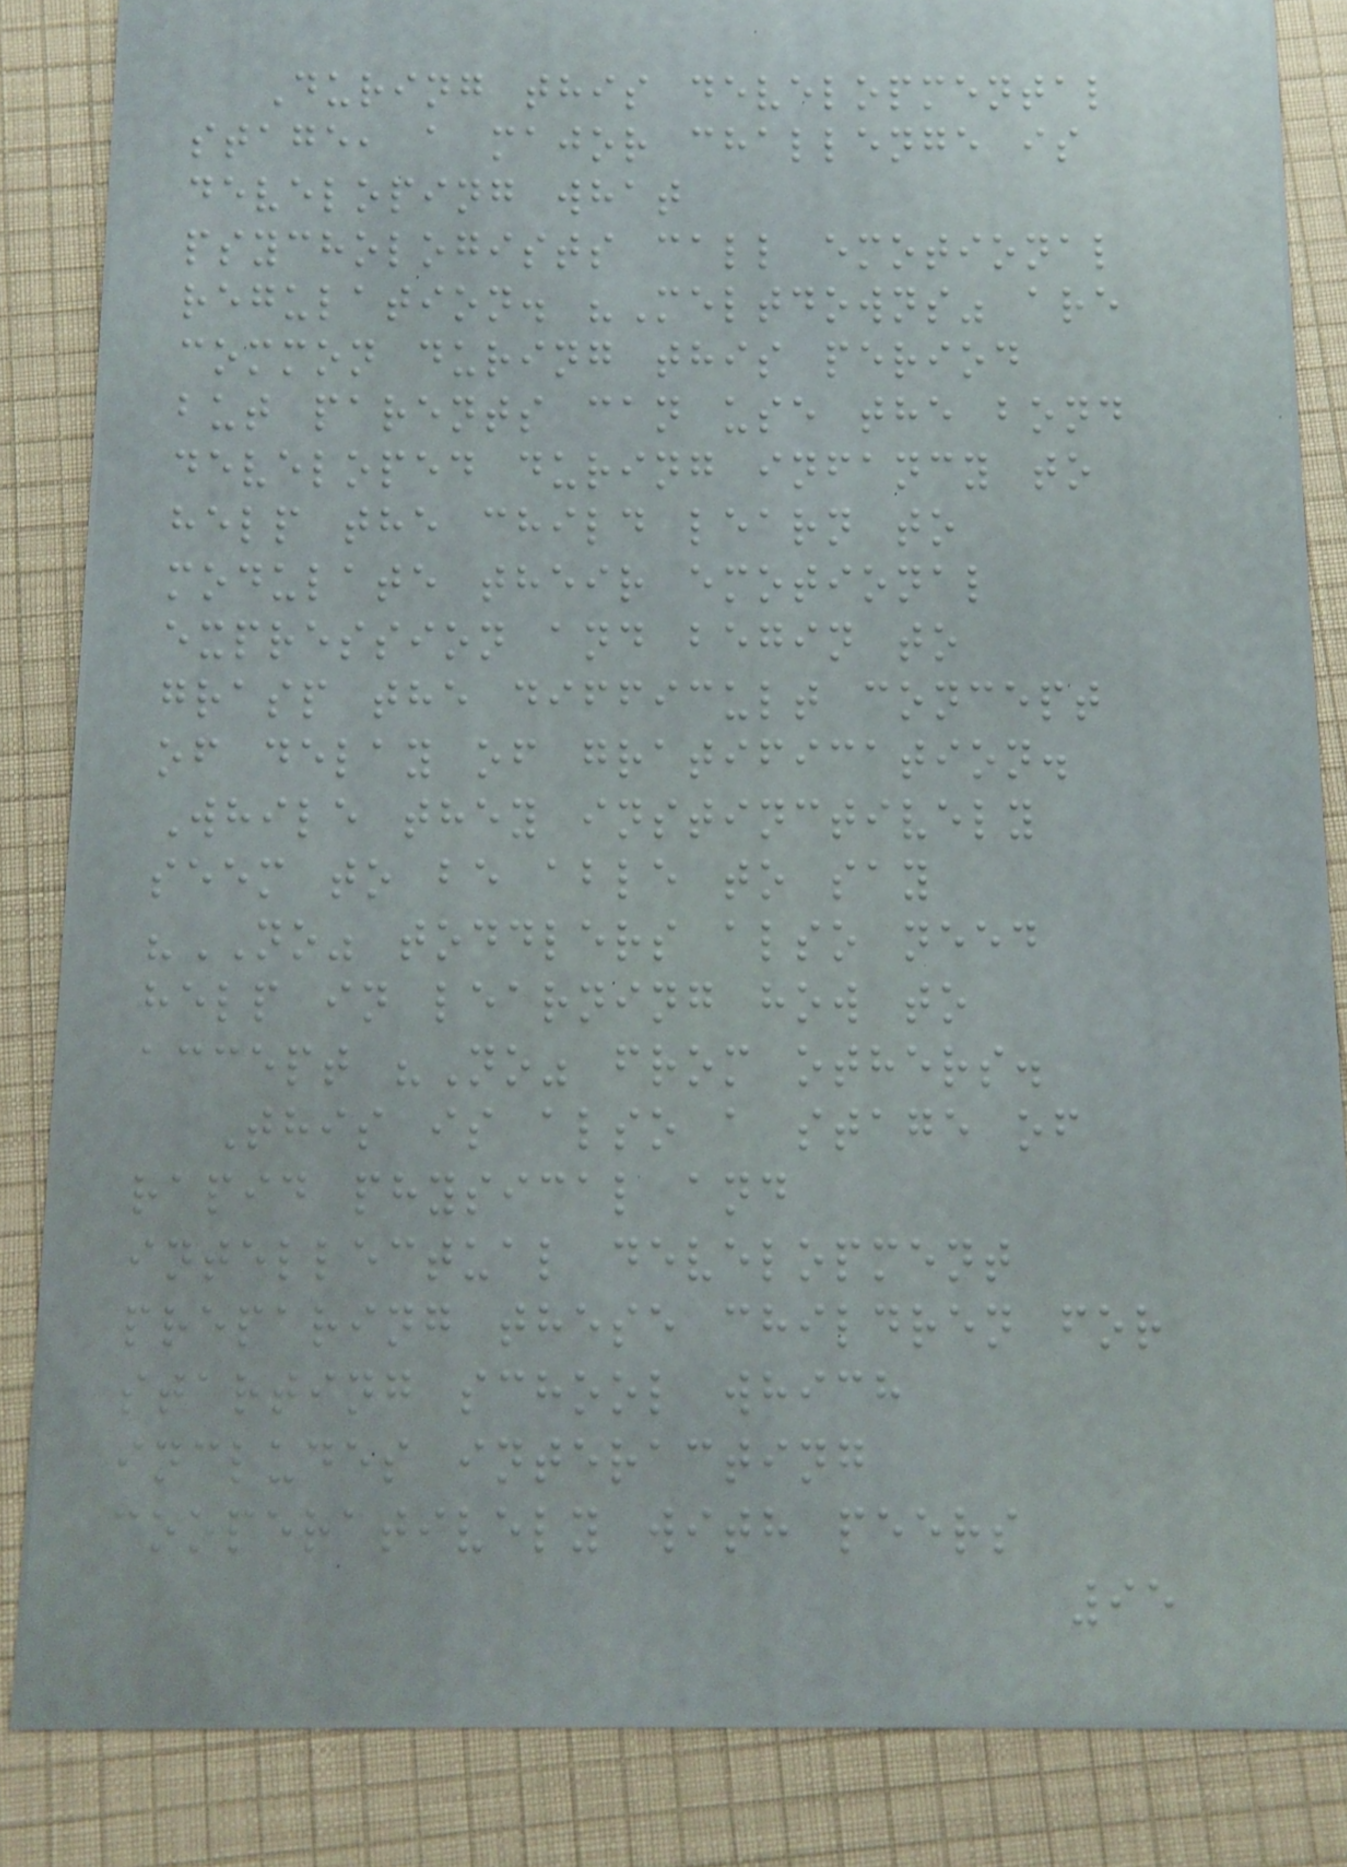During this developmental
stage, a major challenge is
developing what
psychologists call emotional
regulation. "Meltdowns" are
common during this period
but parents can use the bond
developed during infancy to
help the child learn to
modulate their emotional
expression and begin to
grasp the difficult concept
of delay of gratification.
While they instinctively
seem to be able to say
"NO" toddlers also need
help in learning how to
accept "No" from others.
This is also a stage of
rapid physical and
intellectual development
preparing these children for
starting school which
includes interacting
cooperatively with peers
95
